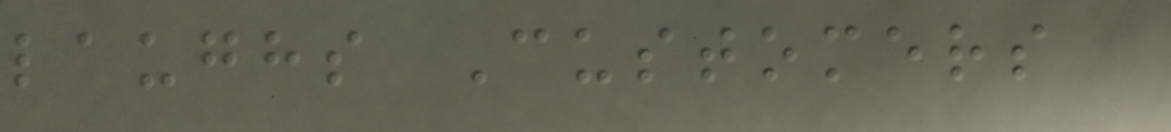laughs Customers
